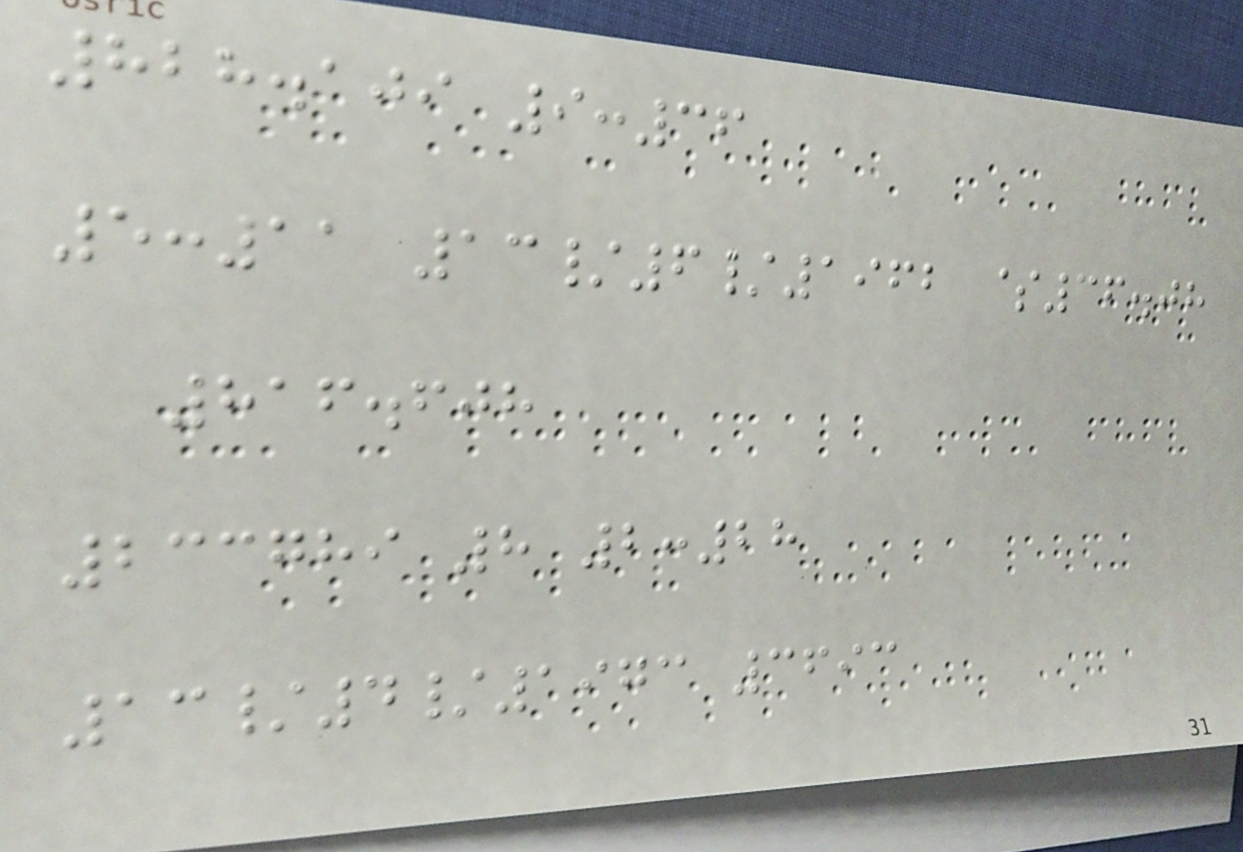828.109 9:36
5:11 13/6/1962 $36.08
816.608
233789 8 2:28
13/4/1973 3693
